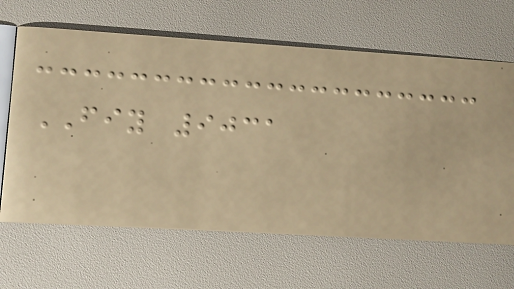FIY 9031
